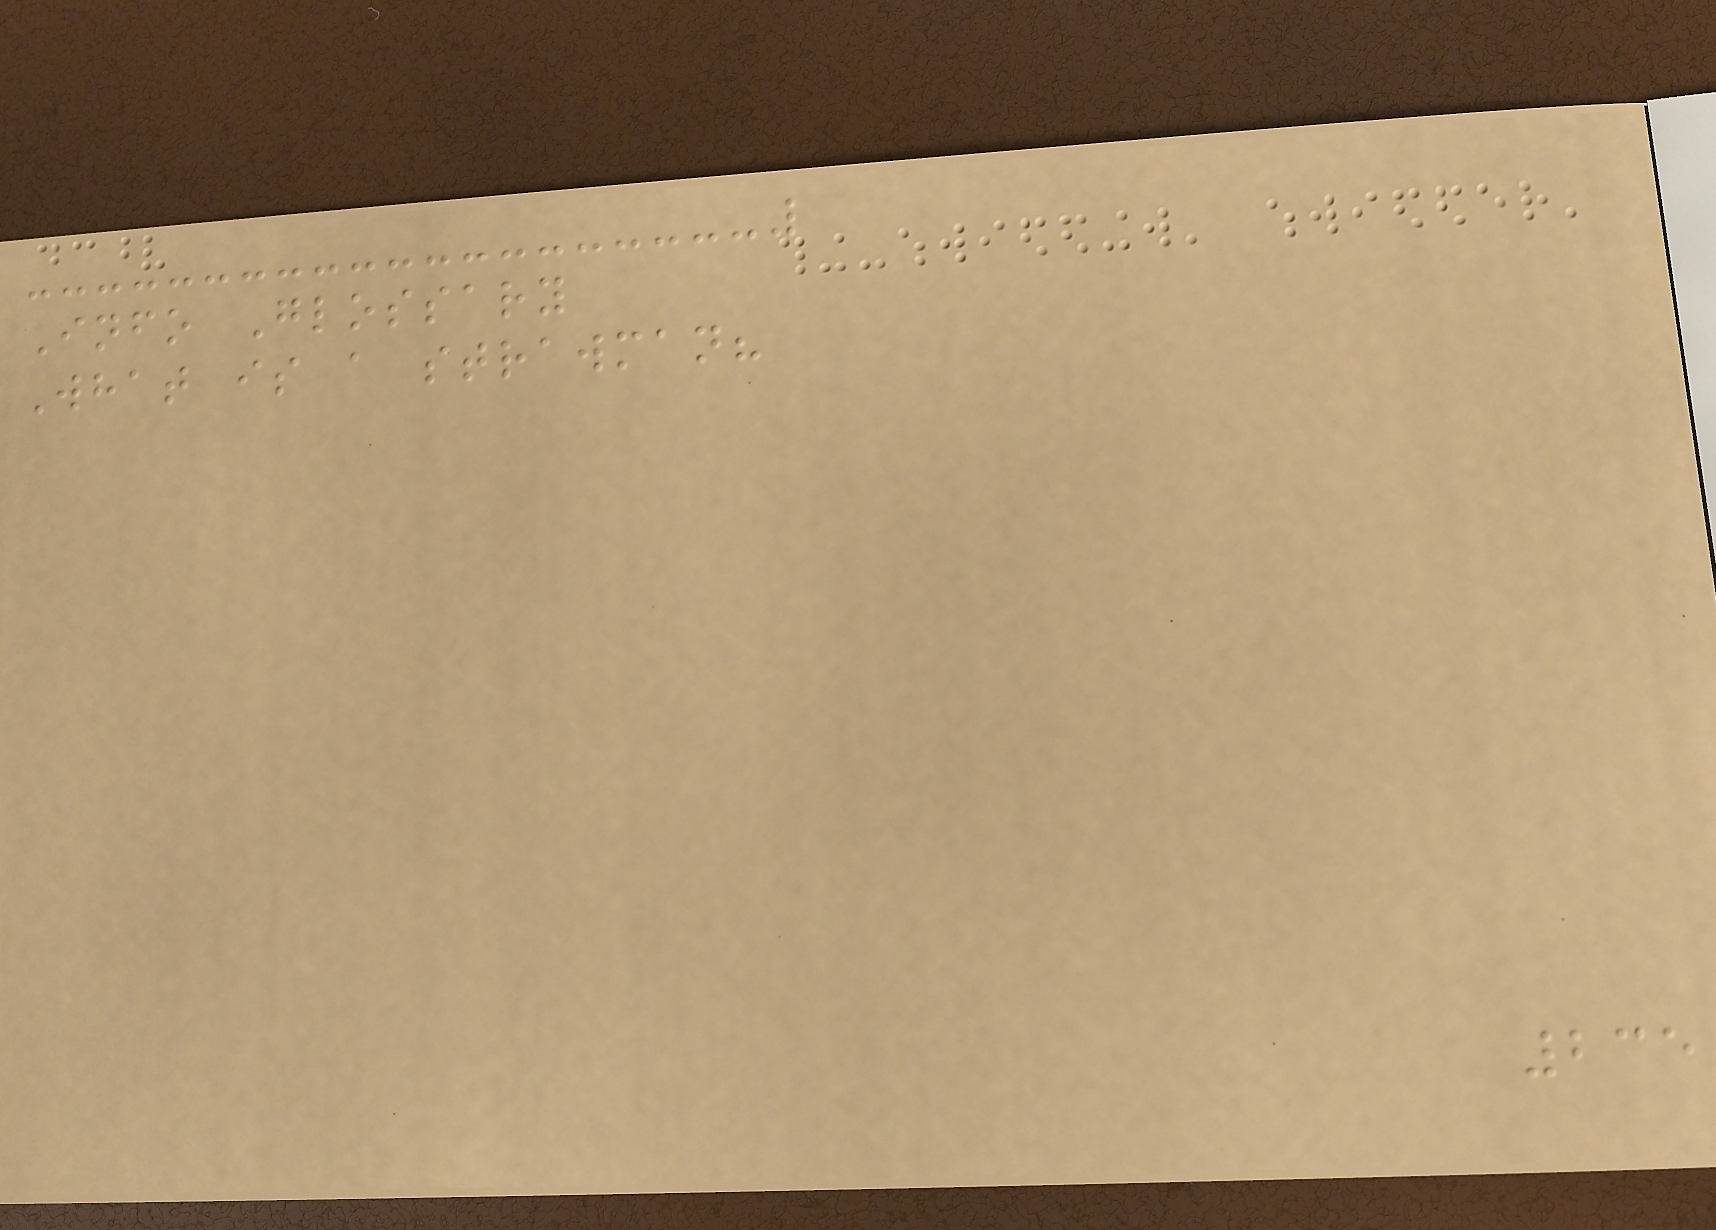Info Glossary
What is a strawman?
235
